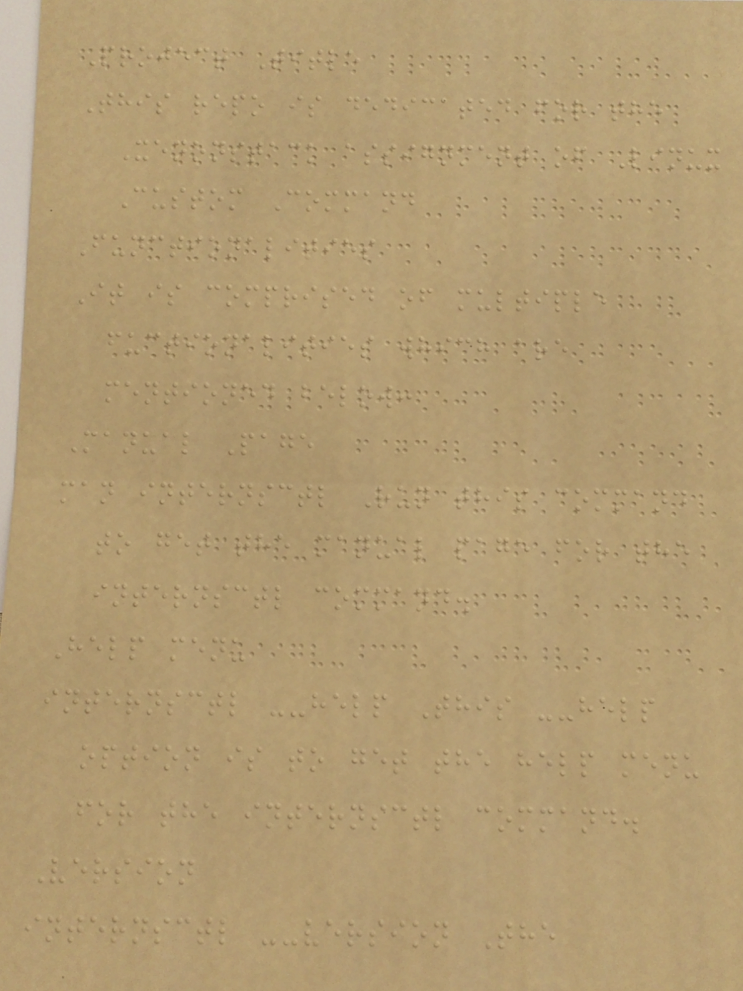Project Title
This repo is dedicated for the
Xenonstack assignment of Linux
Custom Command
Functionalities
It is comprised of multiple
fuctionalities which are
mentioned below:
Manual Page
man internsctl Run this command
to get the manual page for the
internsctl command.
Help menu
internsctl --help This --help
option is to get the help menu
for the internsctl command.
Version
internsctl --version The
